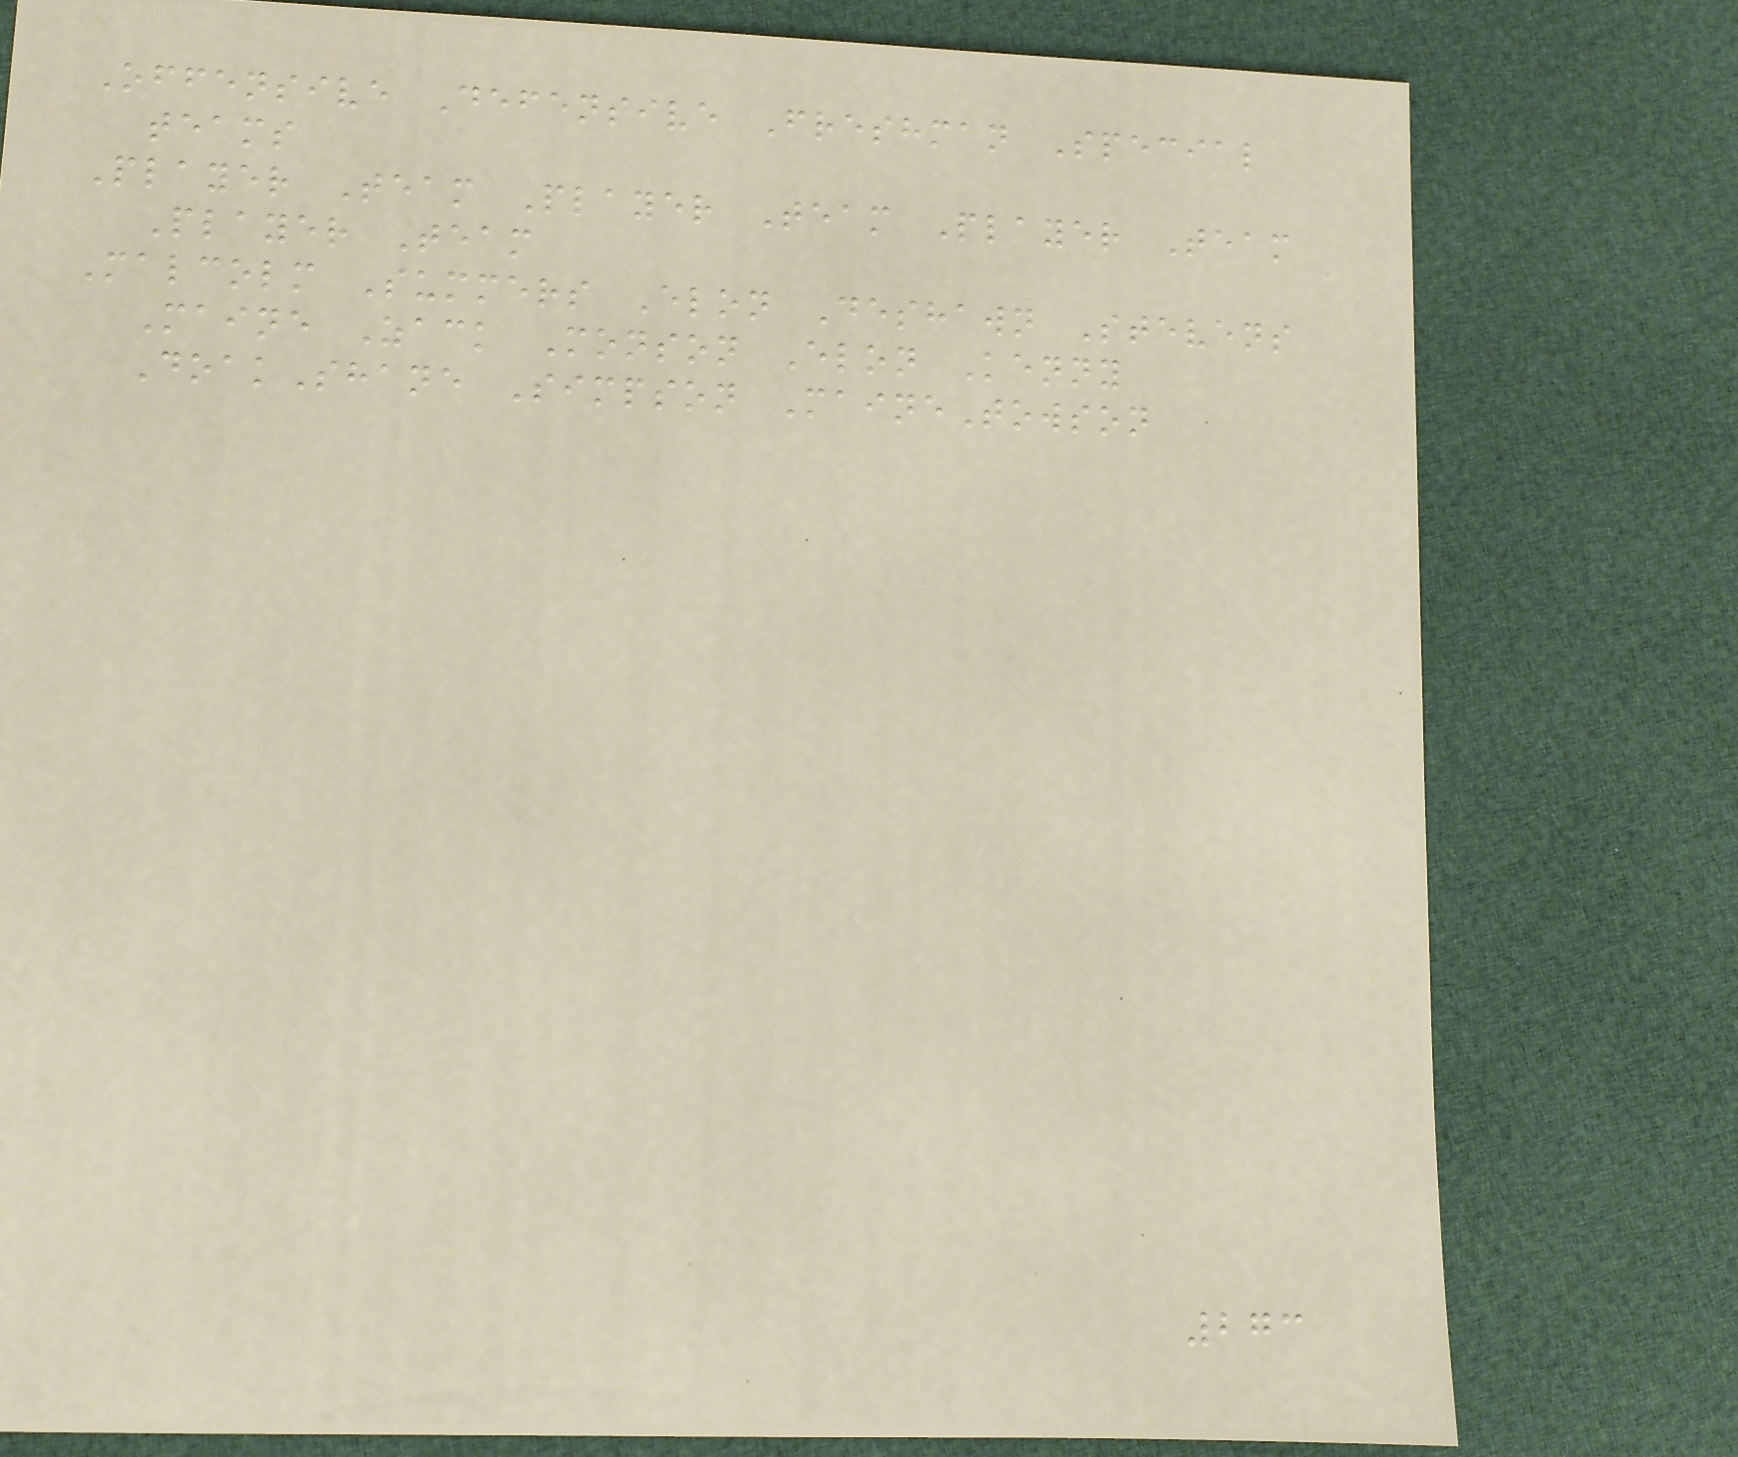Offensive Defensive Freshman Special
teams
Player Team Player Team Player Team
Player Team
Malcolm Summers Elon Deshawn Stevens
Maine Zack Monson Elon Kenny
DoakShane Simpson MaineTowson
273
